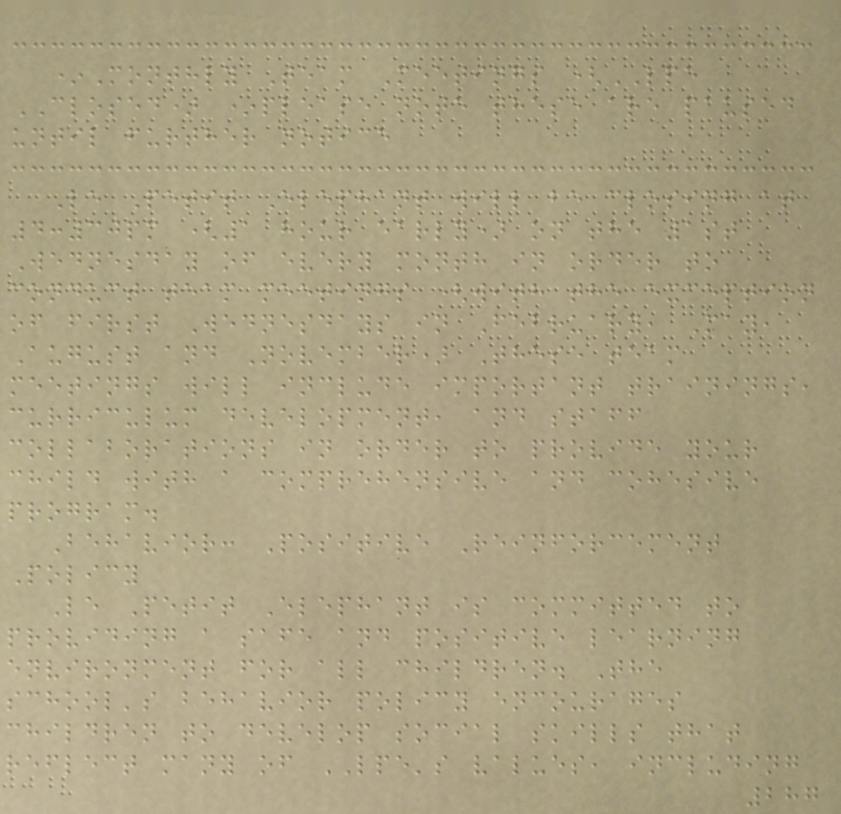*Monthly Team Meetings (LPE
CLOSED) *please note these are paused
until further notice
Le Petit Elephant will be closing at
4:30pm (1 hour early) on the 1st
Wednesday of every month in order to
conduct team meetings (with the exception
of first Wednesdays in February, May,
August and November) These team
meetings will include important trainings,
curriculum development, and staff
collaborations in order to provide your
child with a comprehensive and cohesive
program.
Behavior: Positive Reinforcement
Policy
Le Petit Elephant is committed to
providing a safe and positive learning
environment for all children. The
school's behavior policy encourages
children to develop social skills that
reflect many of LPE's values, including
287
